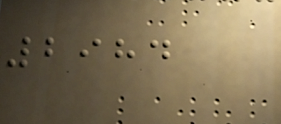2984
